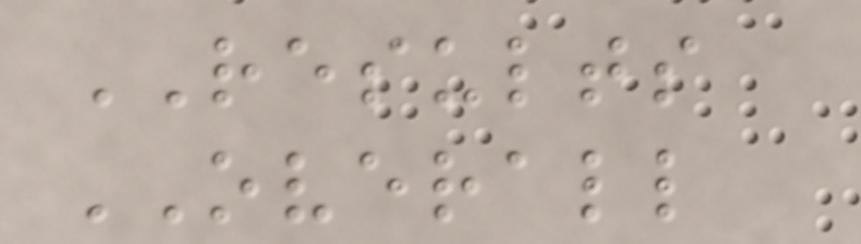RESULTS
OVERALL
